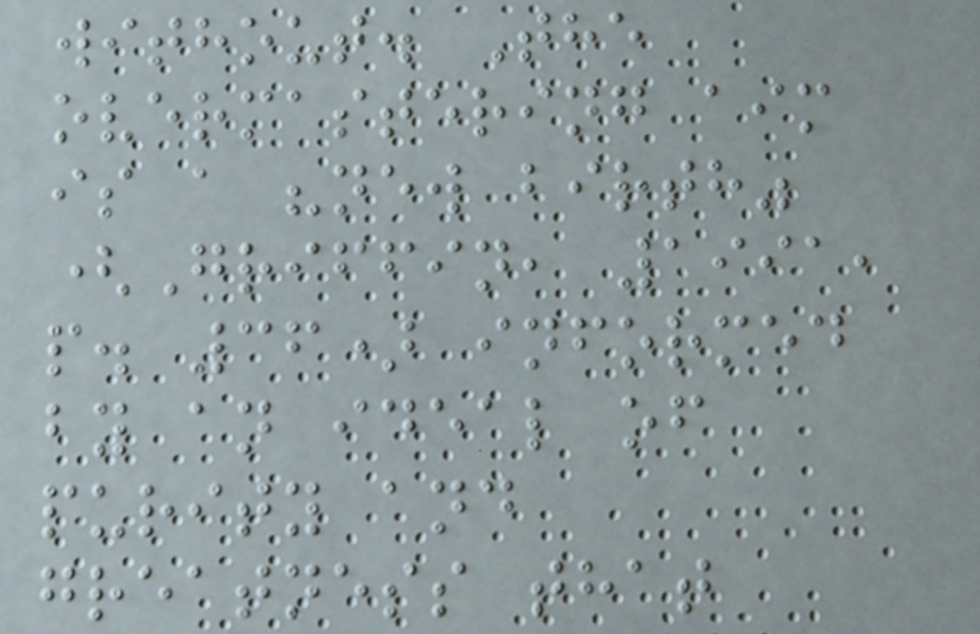without. The
overmastering aim
is a "new birth"
(Griffin, 1991,
p. 36) informed
by an ideal of
purity and
greatness that
